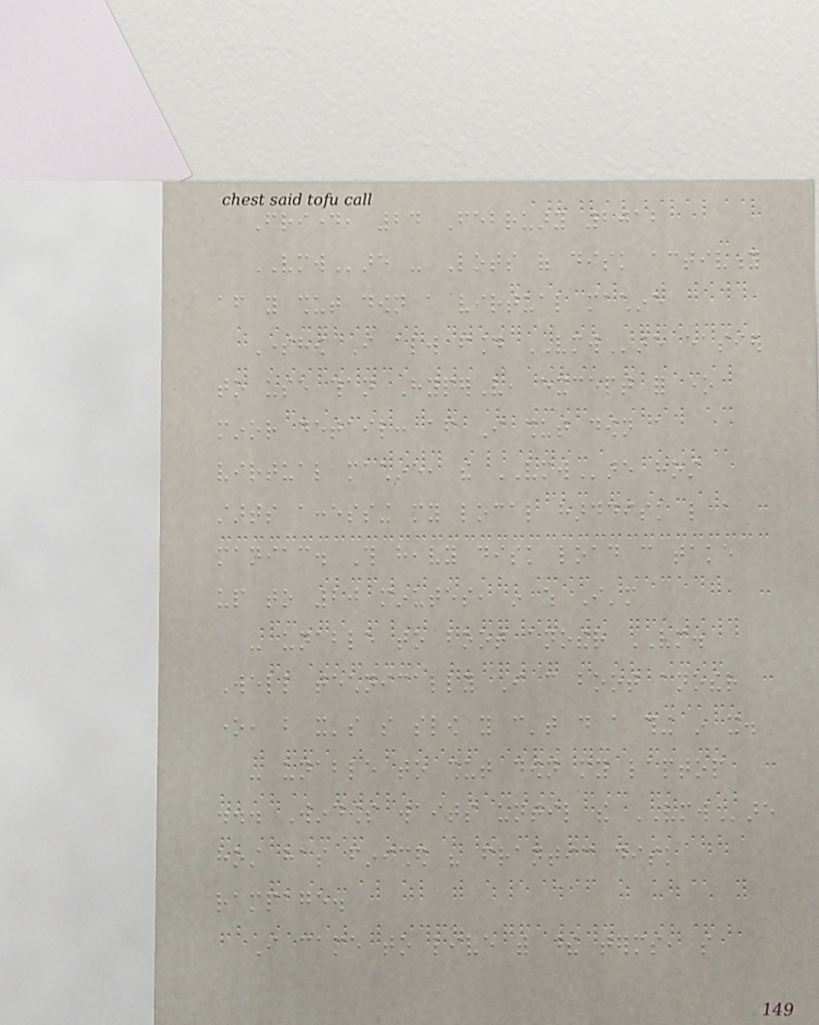Friday, 24 February 2012
VMWare - Lots of disk activity
after you shut down a virtual machine
Somehow I always found VMWare easier
to use than HyperV, except for one
minor detail: after I shut down a
virtual machine, the VMWare host
starts accessing my local harddisk like a
maniac. This heavy disk load can take
up to 20 minutes, in which I'm
- unable to boot another VM.
Well technically I can boot another
one, but it's so slow you can't do a thing in it.
- unable to shut down my laptop
... Windows waits until the VMWare
host has finished his frantic disk
rampage.
I came to live with these terms, so
